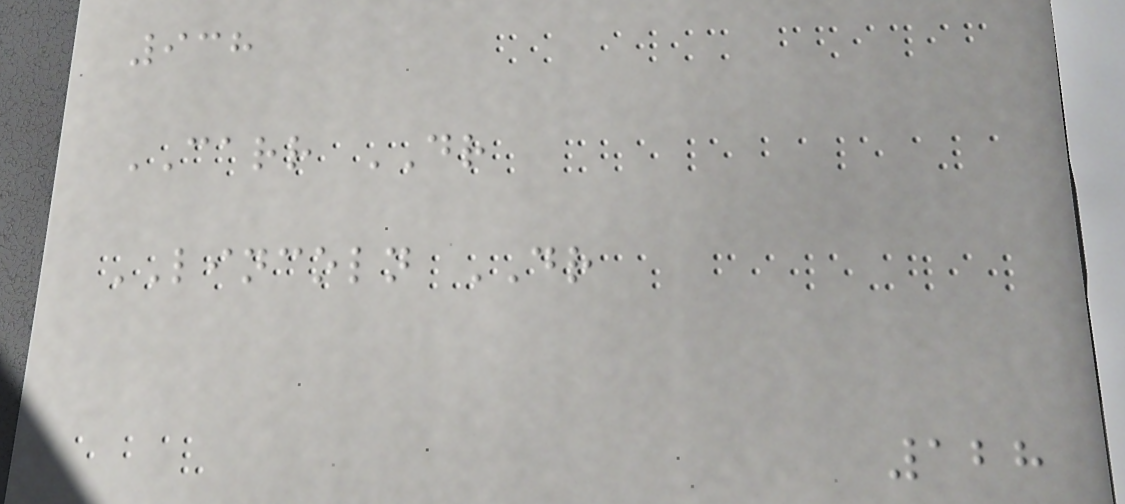938
CARR DR
LINCOLN DR
128
